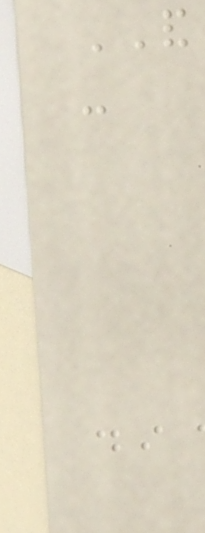AND
-
